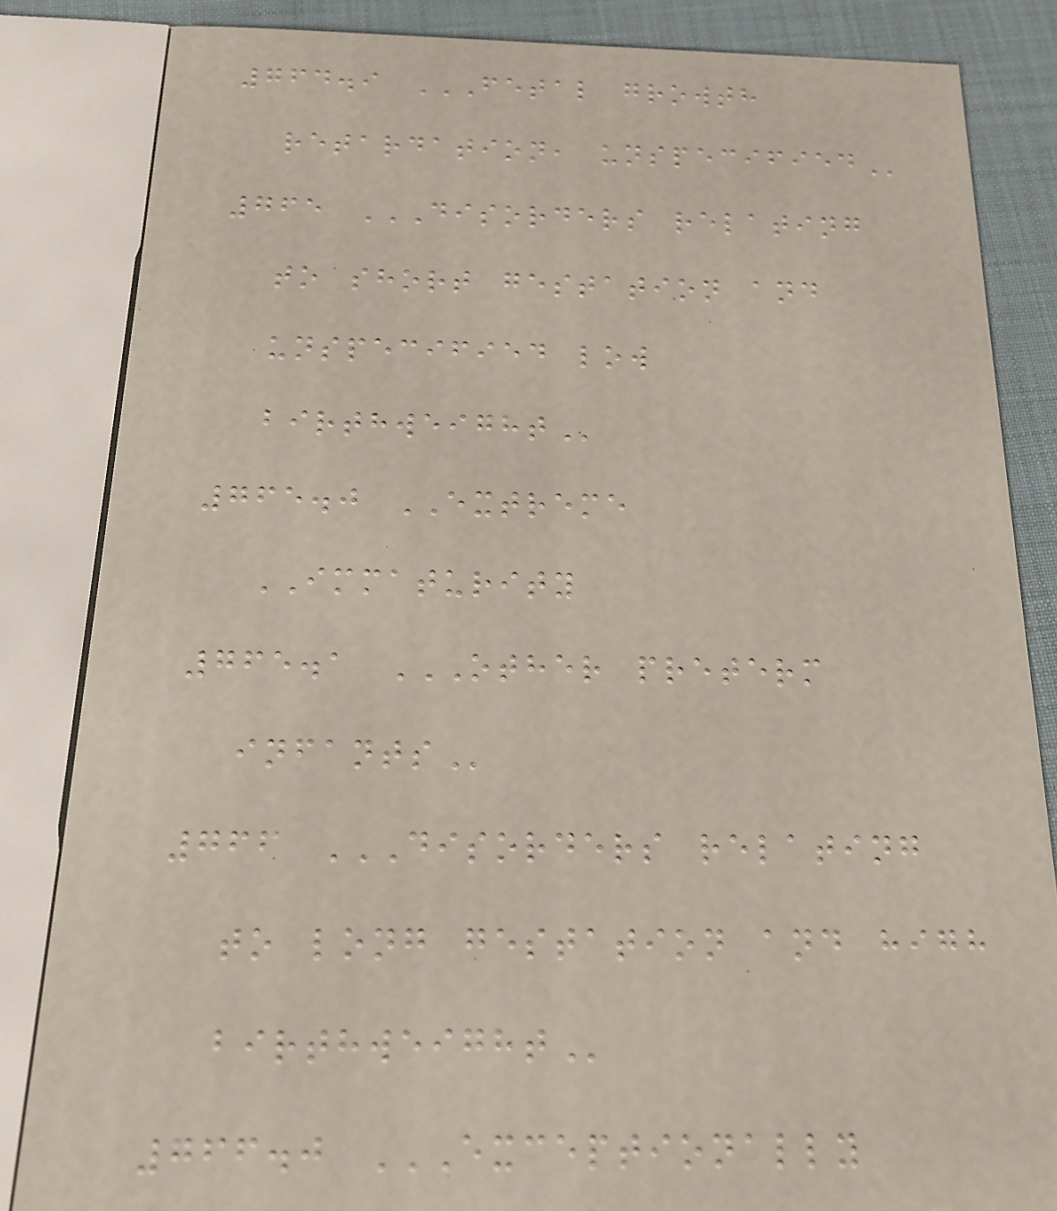764.9 FETAL GROWTH
RETARDATION, UNSPECIFIED
765 DISORDERS RELATING
TO SHORT GESTATION AND
UNSPECIFIED LOW
BIRTHWEIGHT
765.0 EXTREME
IMMATURITY
765.1 OTHER PRETERM
INFANTS
766 DISORDERS RELATING
TO LONG GESTATION AND HIGH
BIRTHWEIGHT
766.0 EXCEPTIONALLY
